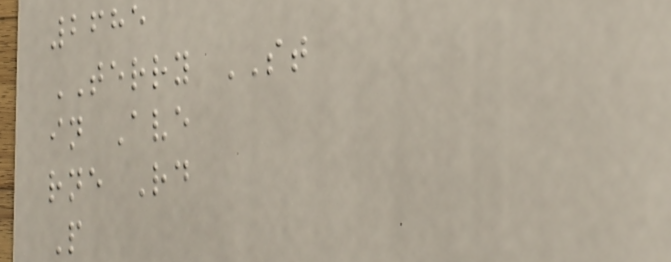2685
TERRY ST
in Ave
rne Rd
P
